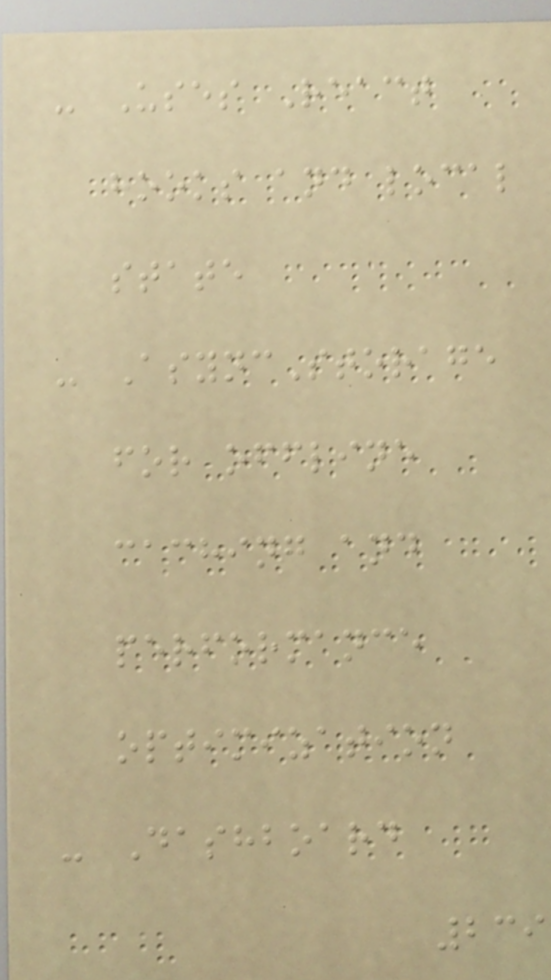- Uses React
hooks and local
state
- AsyncStorage
for offline
caching and
performance
optimization
- Dashboard
239
